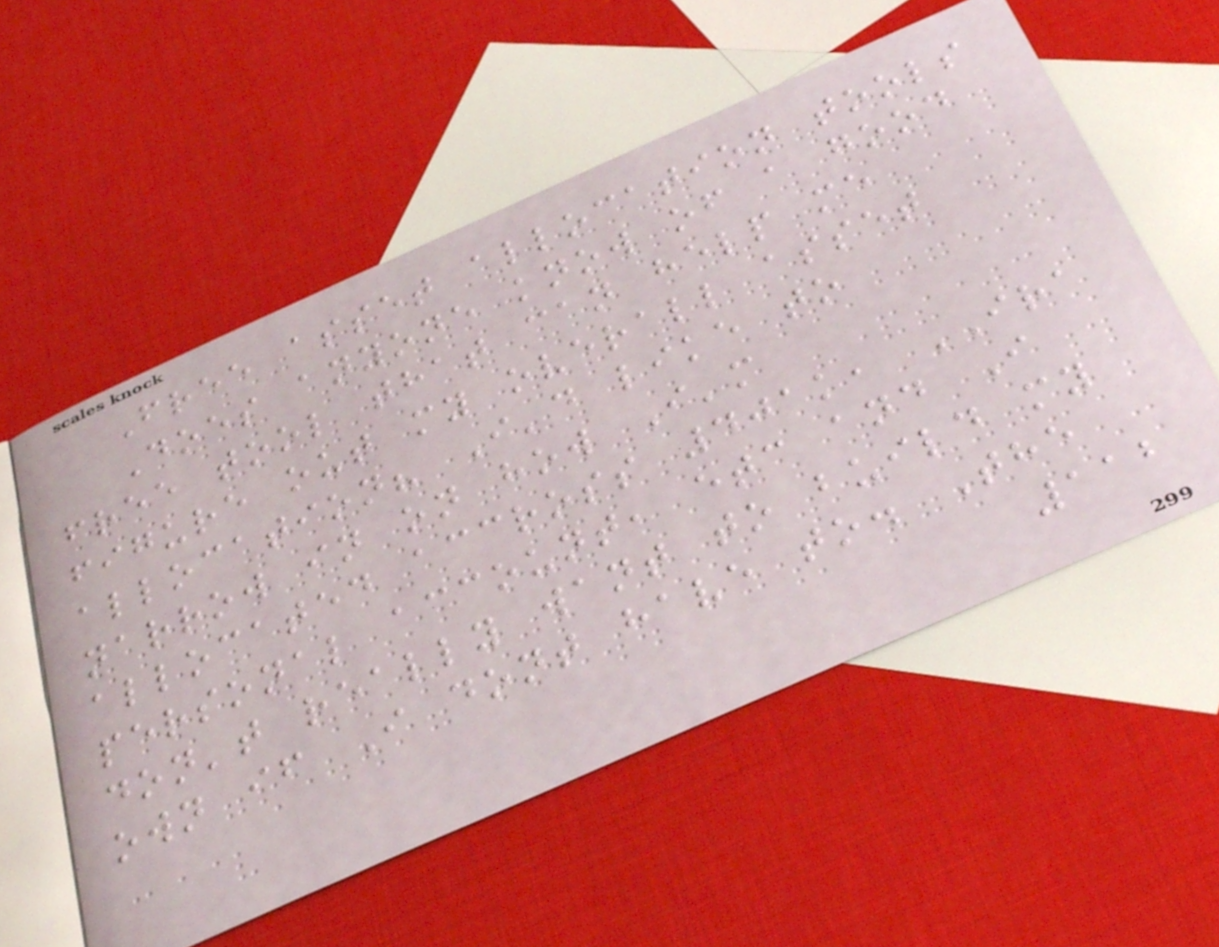Free asset allocation tools
Does anyone know of a good
free tool that can help me
figure out my overall asset
allocation? I'd like to
narrow in on how I'm
allocated accross 401k, IRA
personal account, etc and I
don't really want to build my
own if I dont have to. The
112
